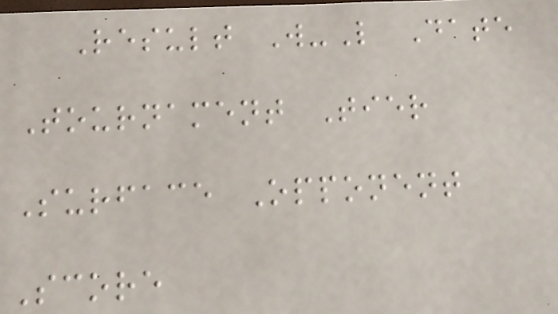Result W-L Date
Tournament Tier
Surface Opponent
Score
